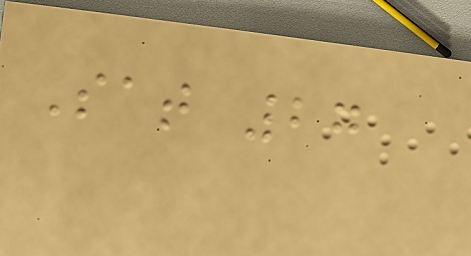Sat 27
